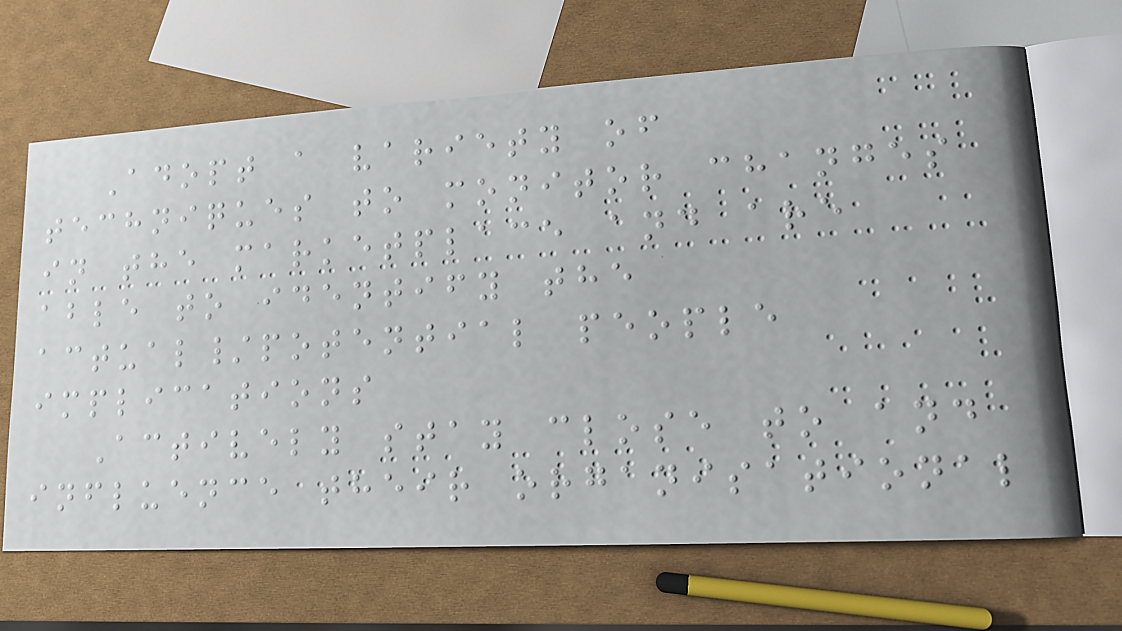Adopt a variety of
techniques to monitor changes
in the marketplace and are
able to identify the
actual/potential people
implications
Actively stay close to and
influence their organisational
